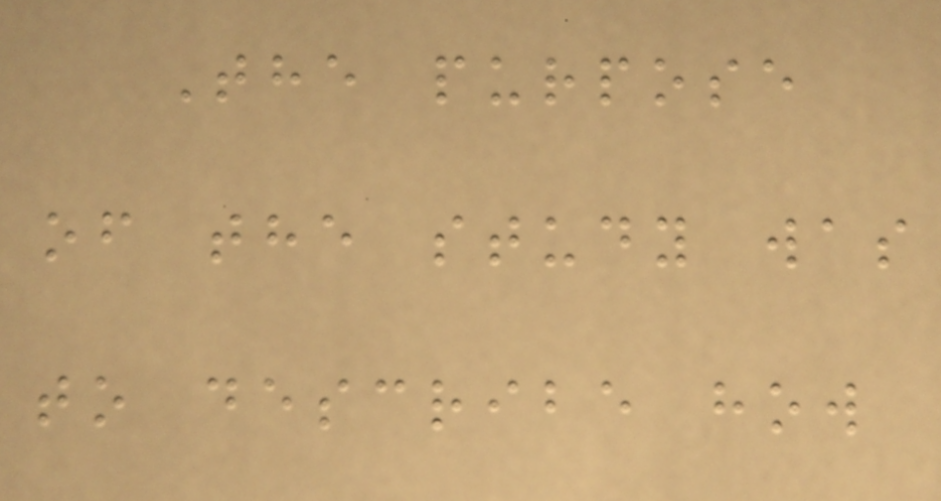The purpose
of the study was
to describe how
